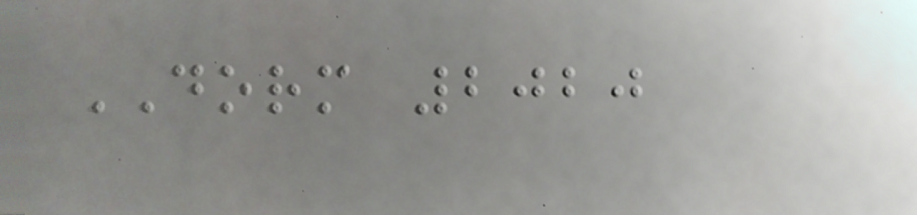DORM 2020
